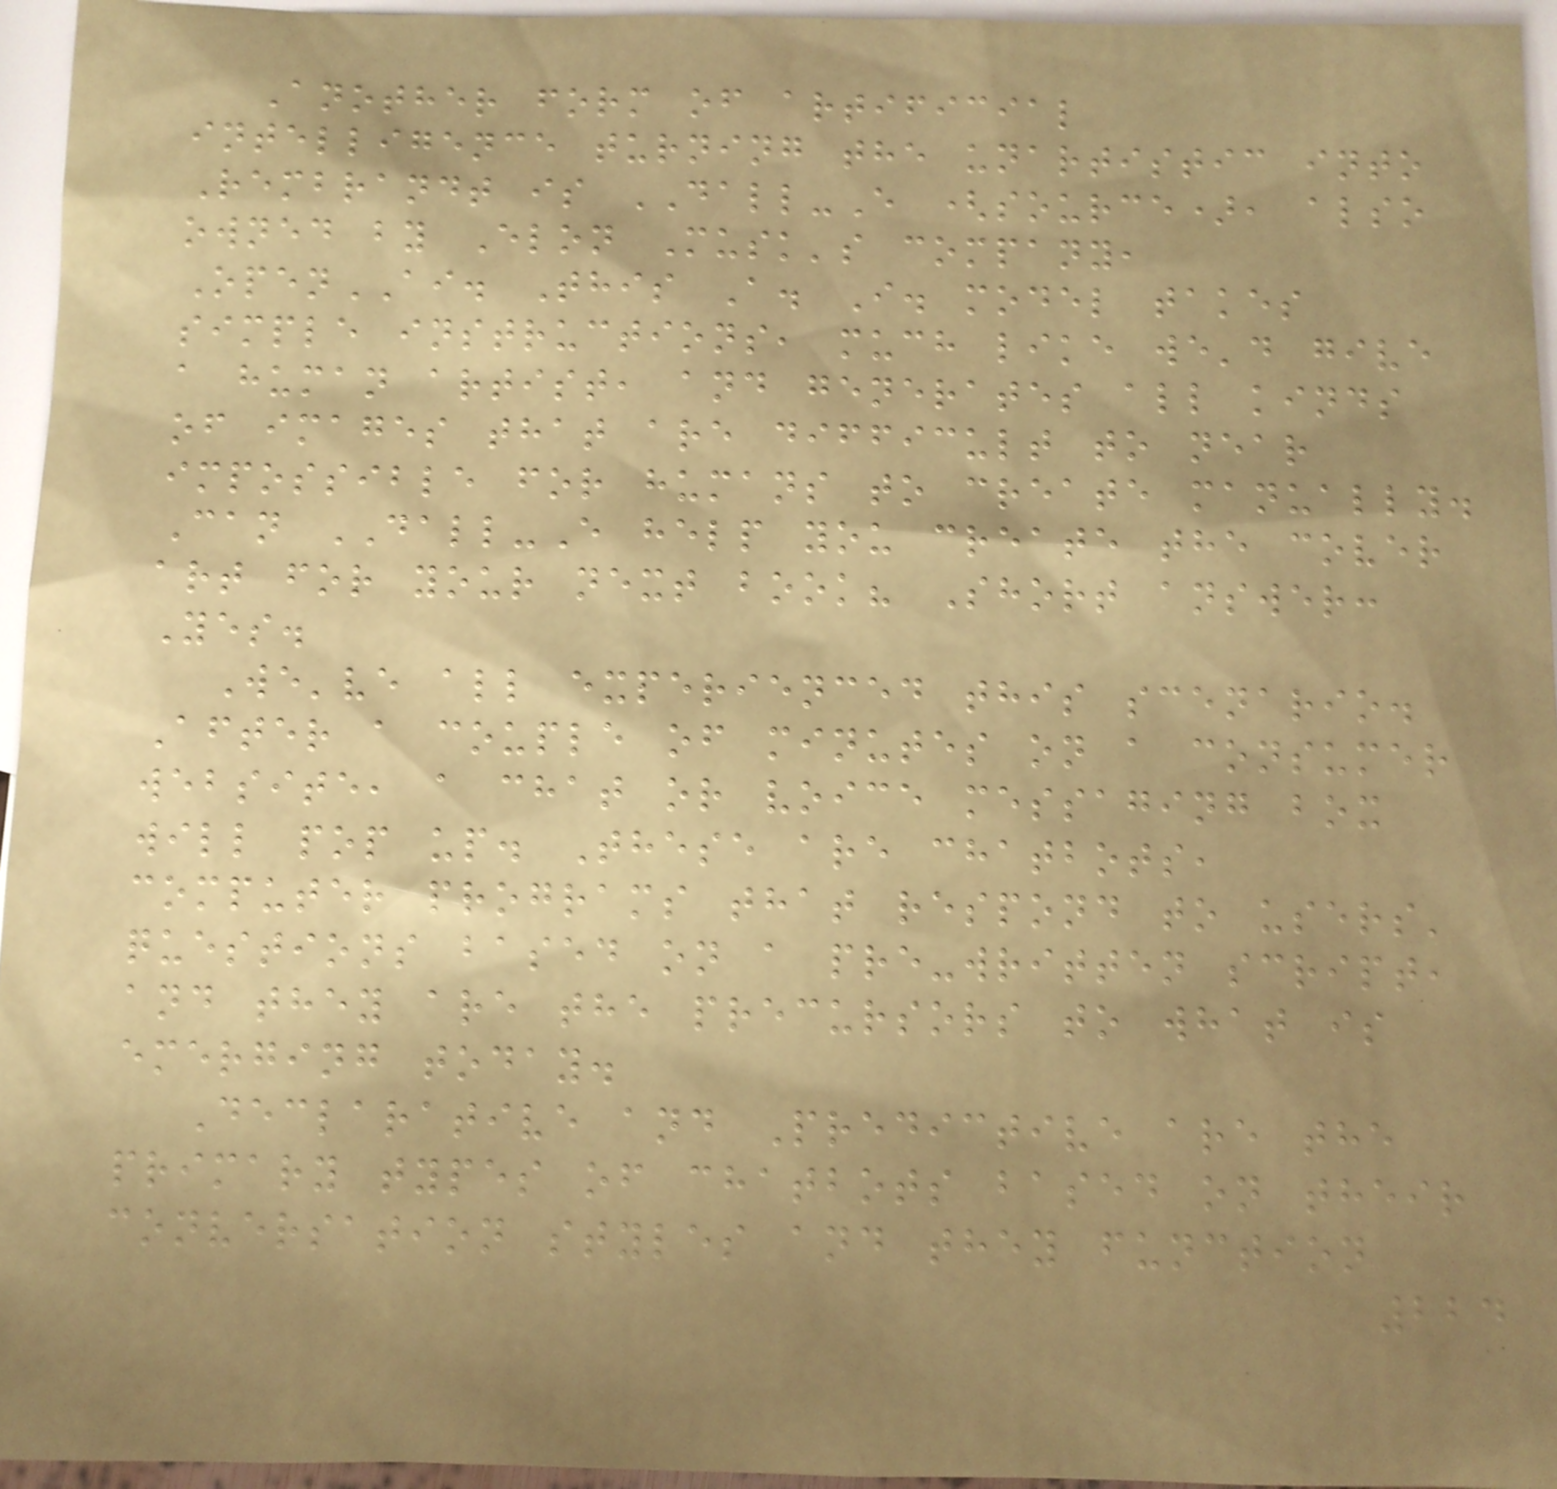Another form of artificial
intelligence turning the unartistic into
Rembrandt is DALL-E (source), also
owned by Elon Musk's company,
OpenAI. This A. I. model takes
simple instructions, much like we'd give
a human artist, and generates all kinds
of images that are difficult to near
impossible for humans to create manually.
Can DALL-E help you create the cover
art for your next book? Short answer:
Yes.
We've all experienced this scenario.
After a couple of minutes on a consumer
website, a chat or voice messaging box
will pop up. These are chatbots,
computer programs that respond to users'
questions based on a pre-written script,
and they are the precursors to what is
emerging today.
Declarative and Predictive are the
primary types of chatbots based on their
conversation styles and they function
224
